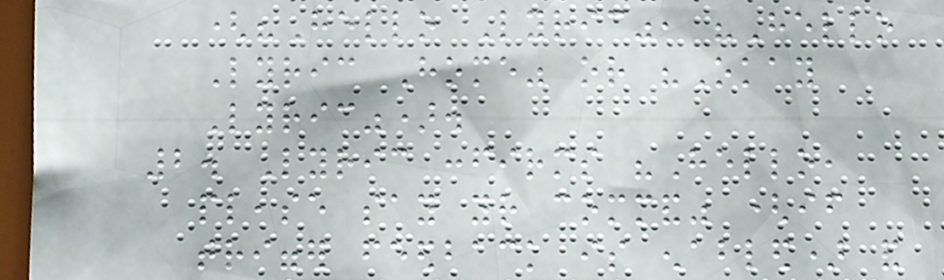("Hello Lyric", "Hello
Lyric Home" or "Okay
Lyric").
2. Lyric confirms "Hello,
please say your command" (if
trigger feedback is enabled) and
